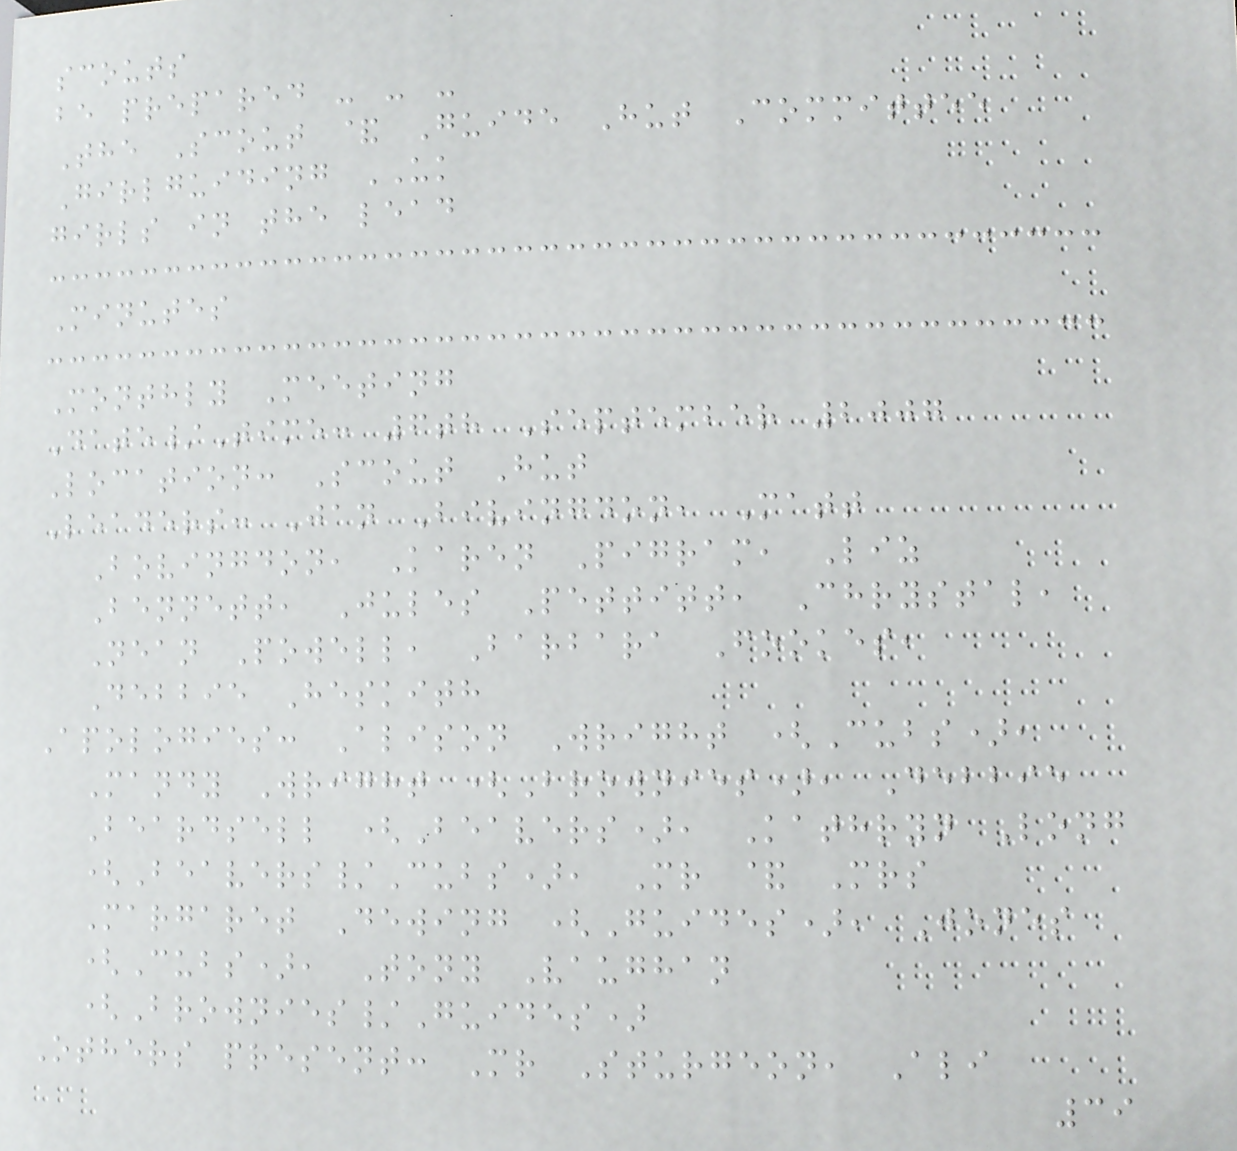scouts
be prepared - - -
The Scout & Guide Hut Committee
Girlguiding UK
girls in the lead
Minutes
Monthly Meeting
Date/Time: 6th September 2007
Location: Scout Hut
Leaders: Jan Bivingdon, Matt
Bovingdon, Karen Pigram, Liz
Bennett, Jules Pettitt, Chrystal,
Nean Powell, Barbara Fookes,
Debbie Heskith
Apologies: Alison Wright (Cubs),
Mandy Wright (Brownies), Debbie
Beardsell (Beavers), Kathryn Long
(Beavers/Cubs), Mr & Mrs
Margaret Dewing (Guides), Jones
(Cubs), Tony Vaughan
(Brownies/Guides)
Others present: Mr Sturgeon, Ali
39
